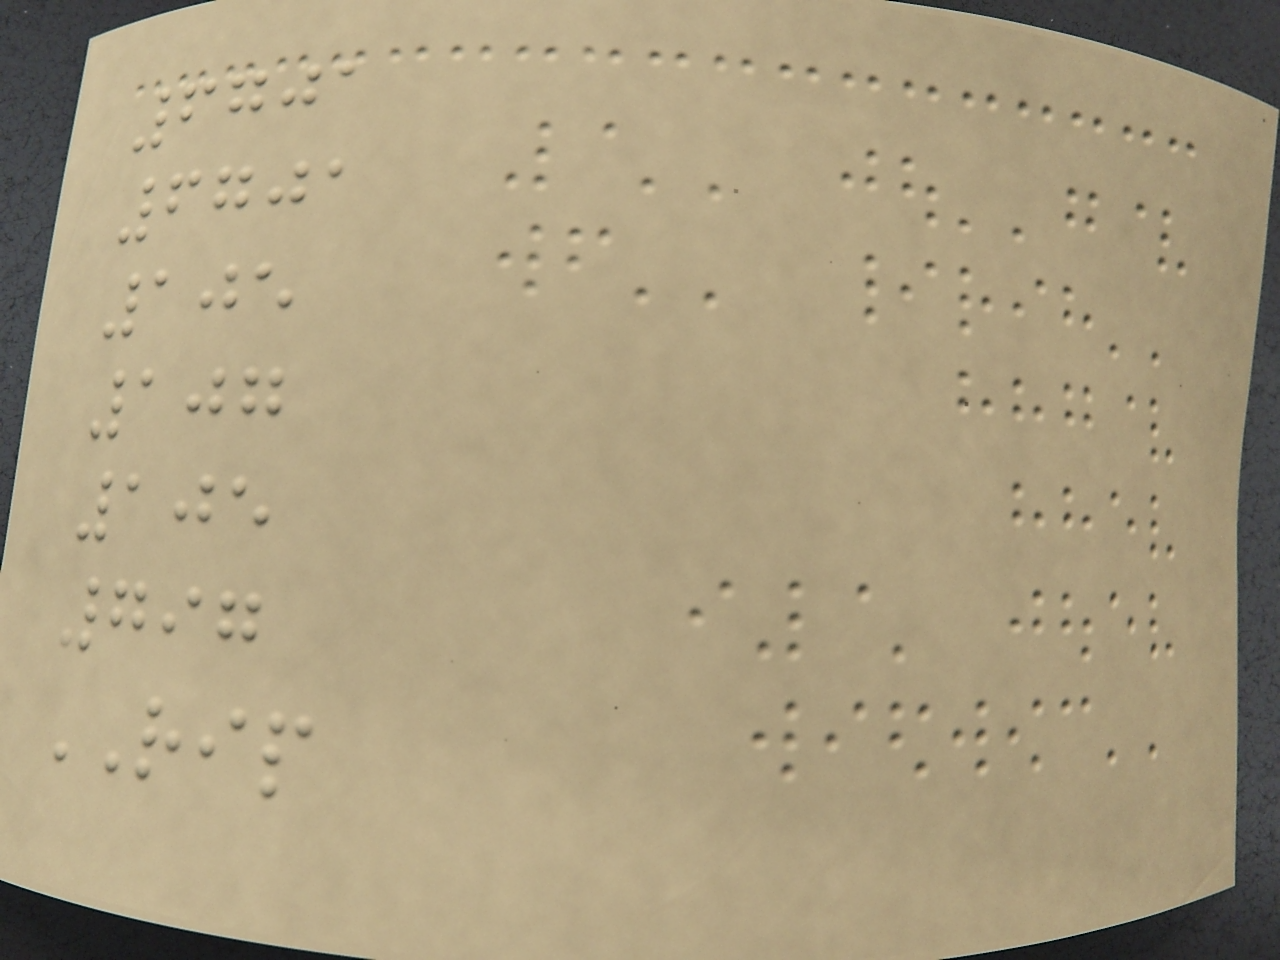6701
6701
105
107
105
797
RIP
